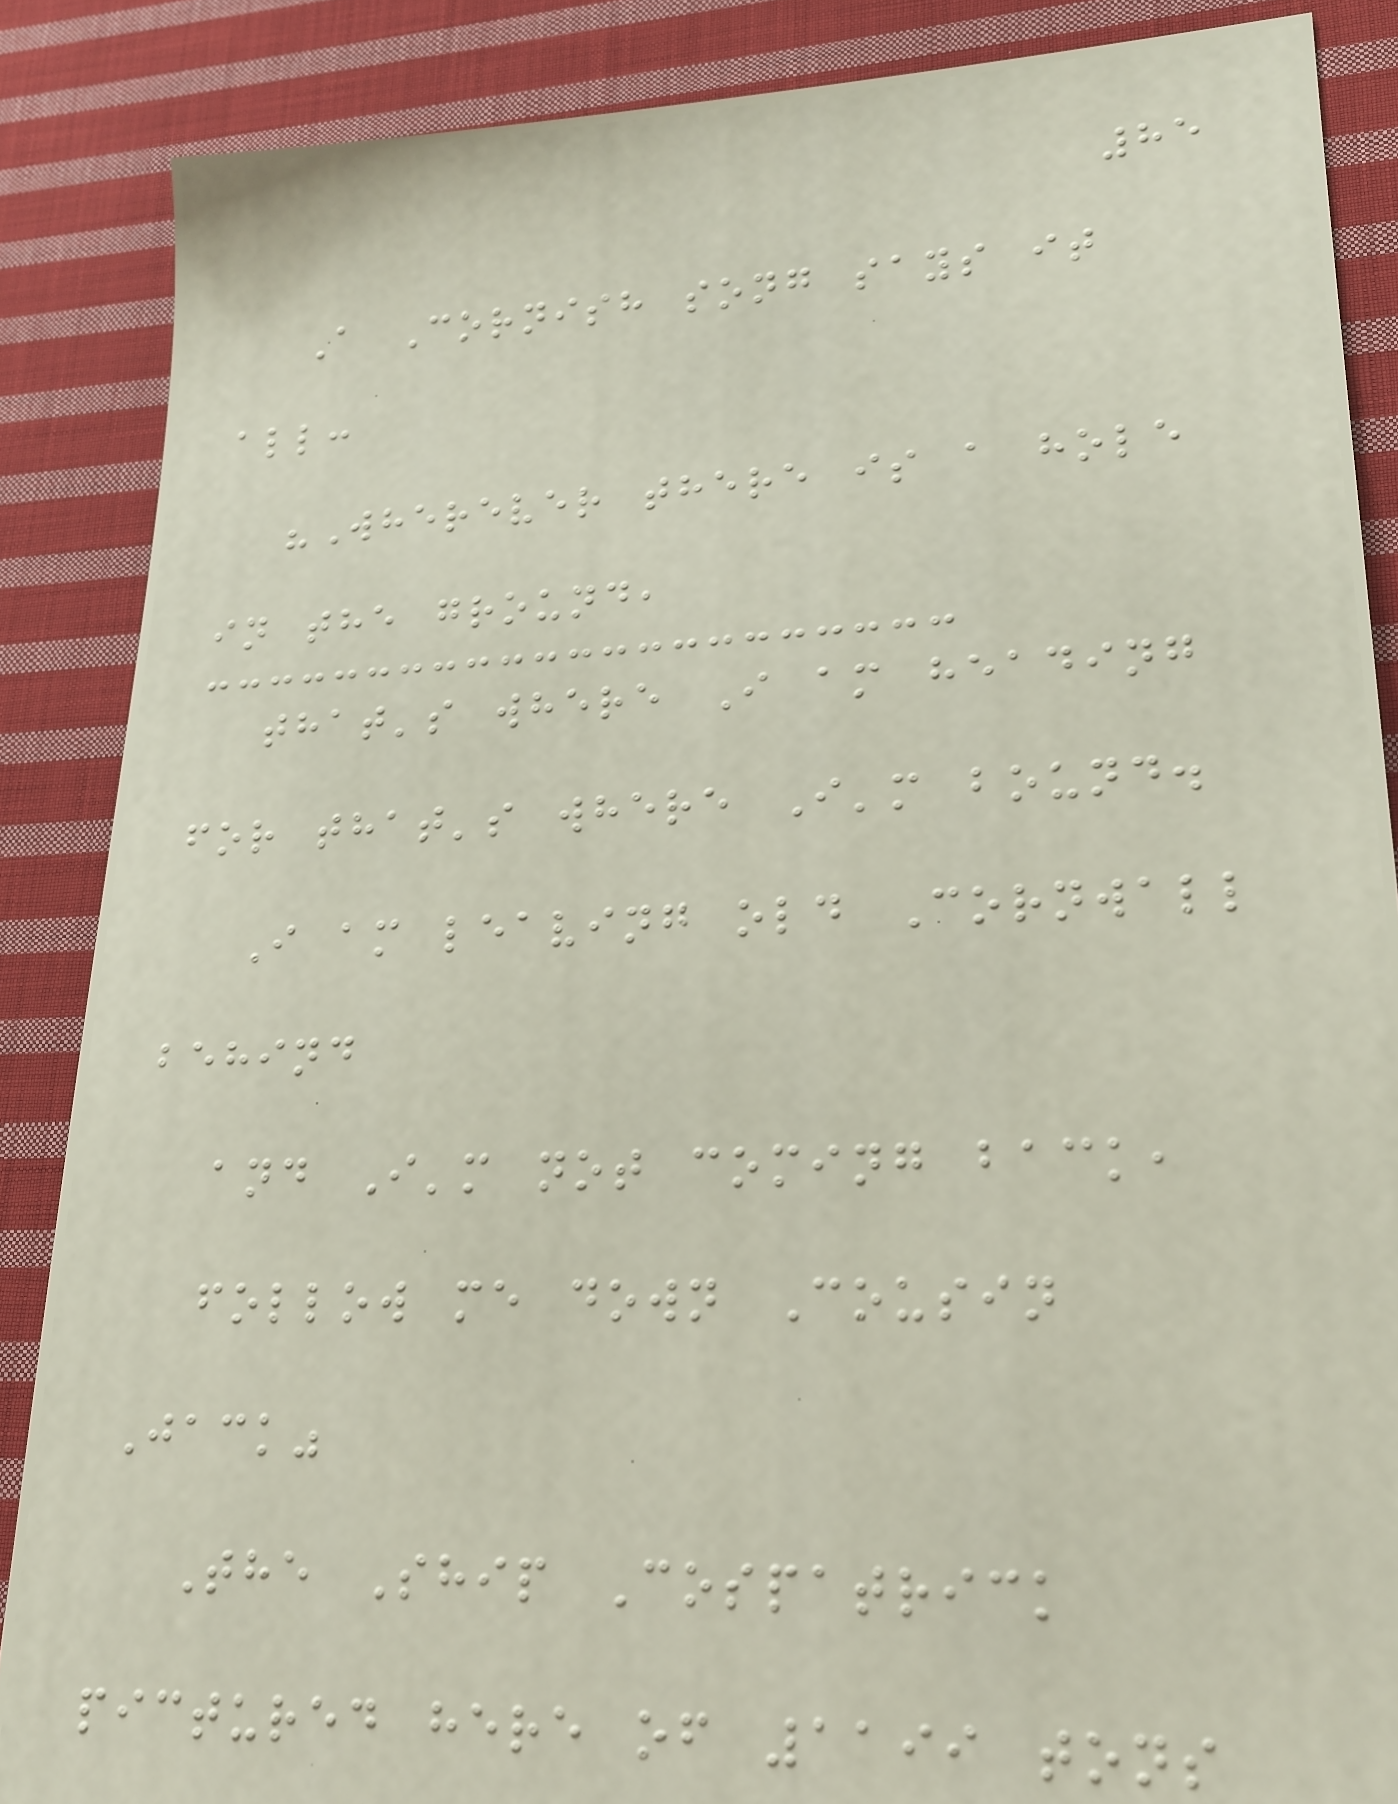85
A Cornish song says it
all:
"Wherever there is a hole
in the ground,
that's where I am heading
for that's where I'm bound.
I am leaving old Cornwall
behind
and I'm not coming back,
follow me down Cousin
Jack"
The Ship Cospatrick
pictured here of 1199 tons
